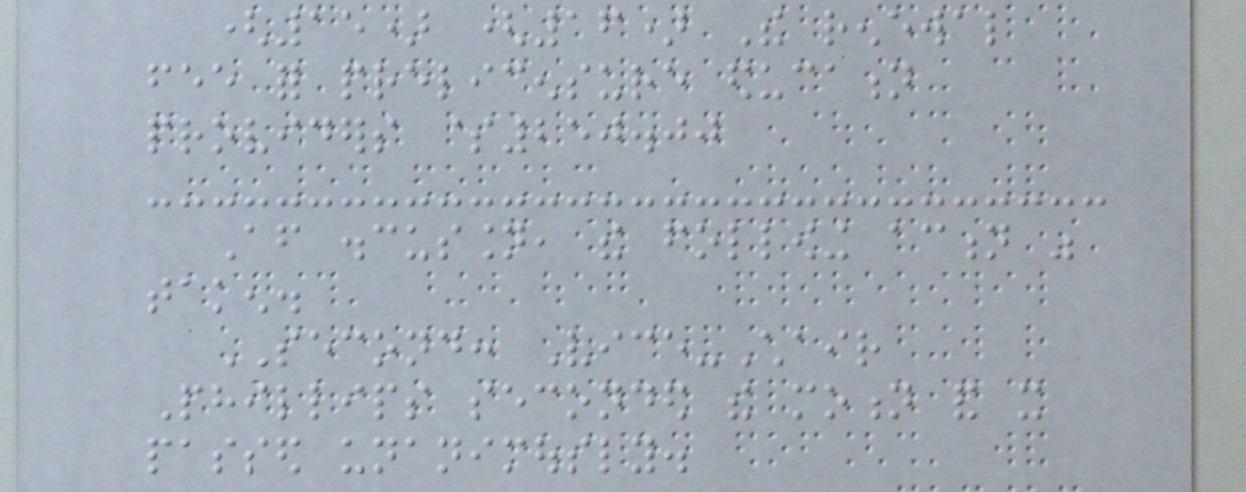(15) (16) The renewal
fee for prelicensure education
providers $250.00
After discussion, the following action was
taken.
SECOND: Vice-Chair
Phillips seconded the motion and it
passed unanimously.
